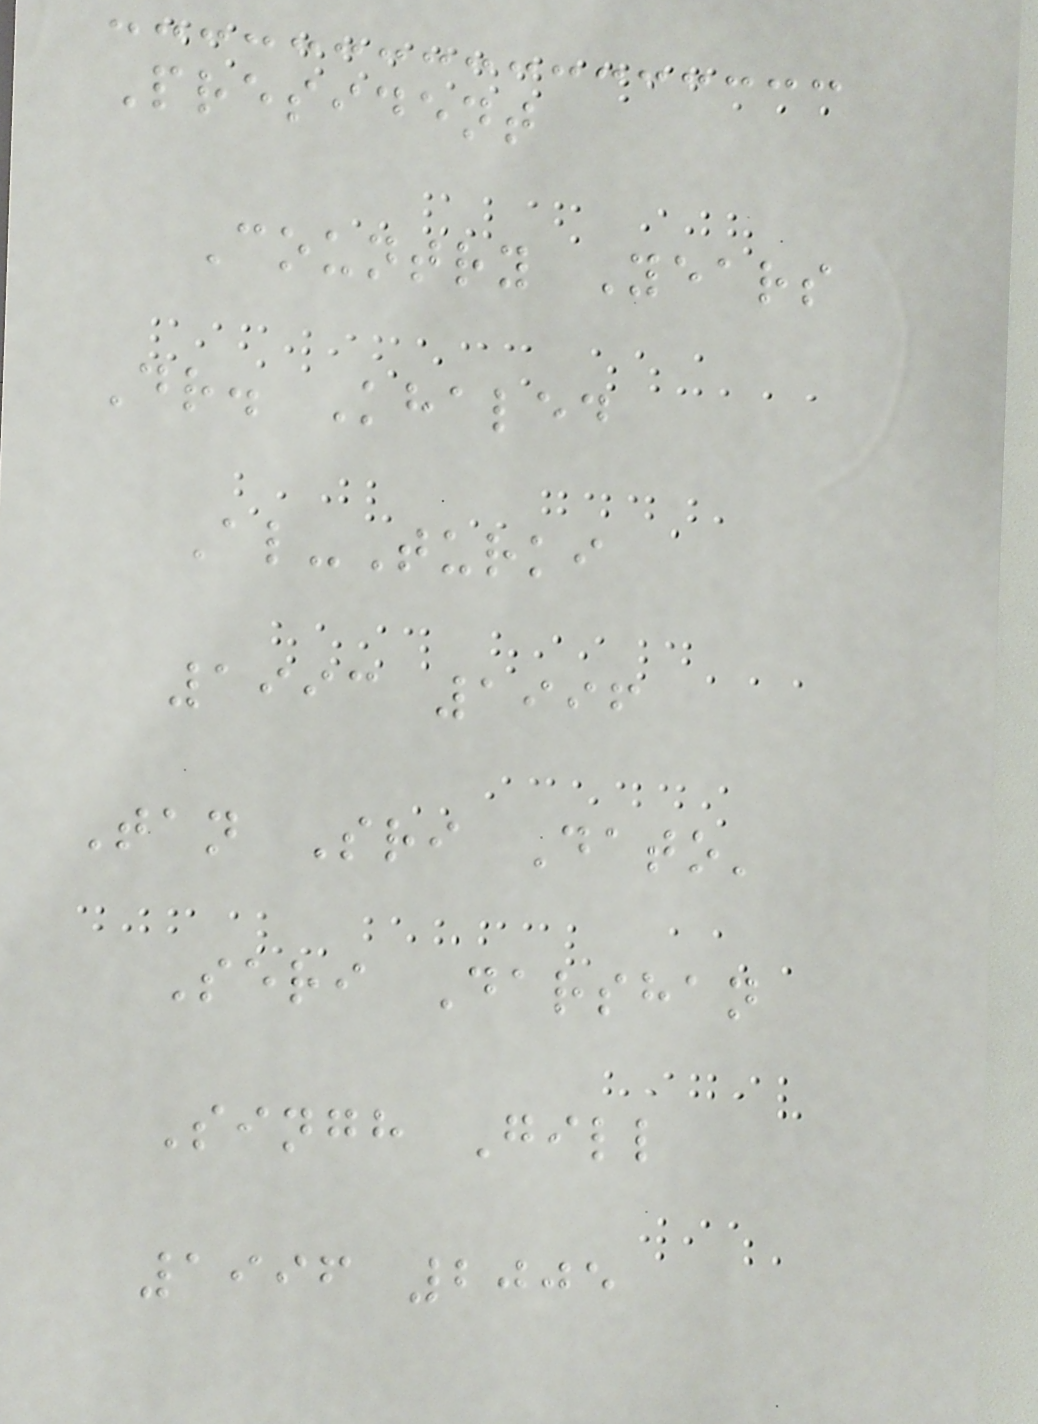President
Country Years
Dr. Khaled
Al-Turki
1993 1996
Tan Sri Dato'
Seri Darshan
Singh Gill
1996 2005
